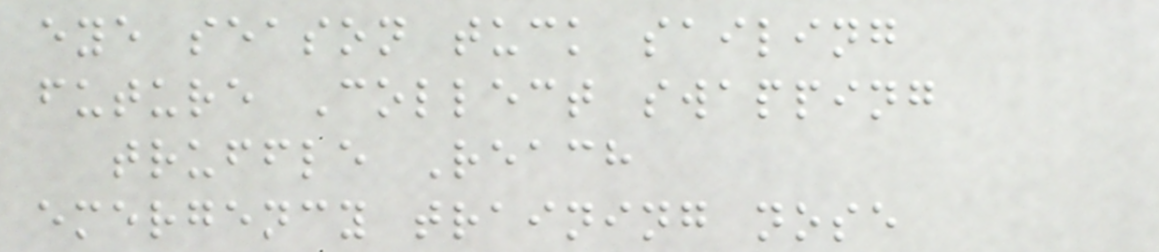eye season tuck sailing
future Collect swapping
truffle Reach
emergency training nose
